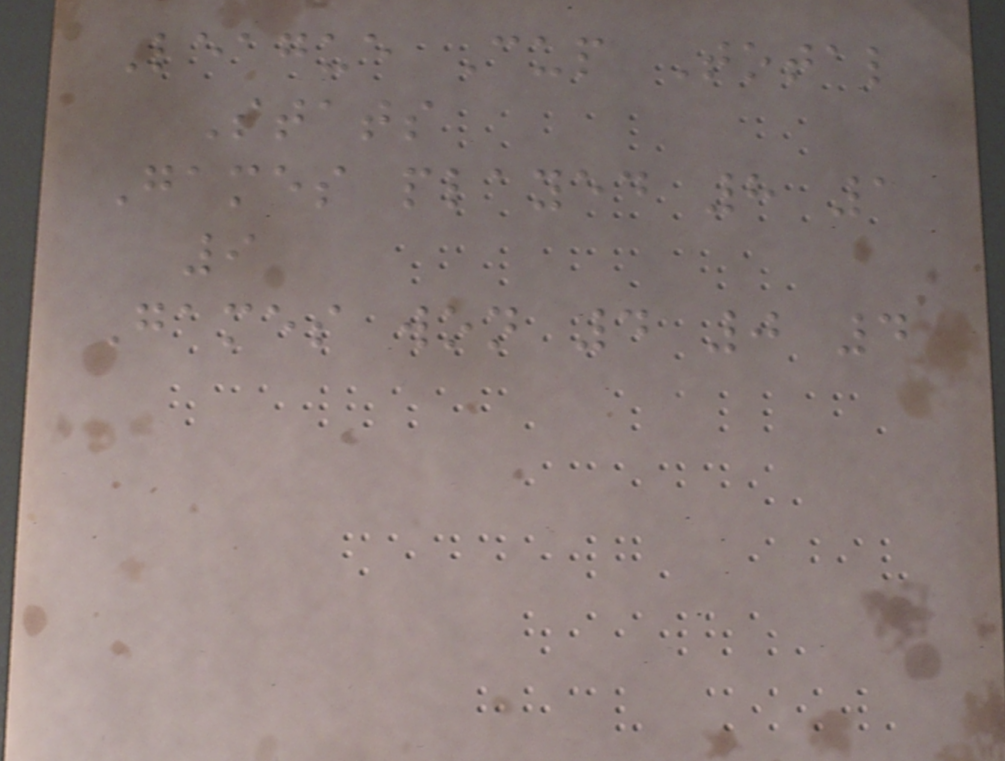League Cup Total
Stats
Games played 8 1
9
Games won 4 0 4
